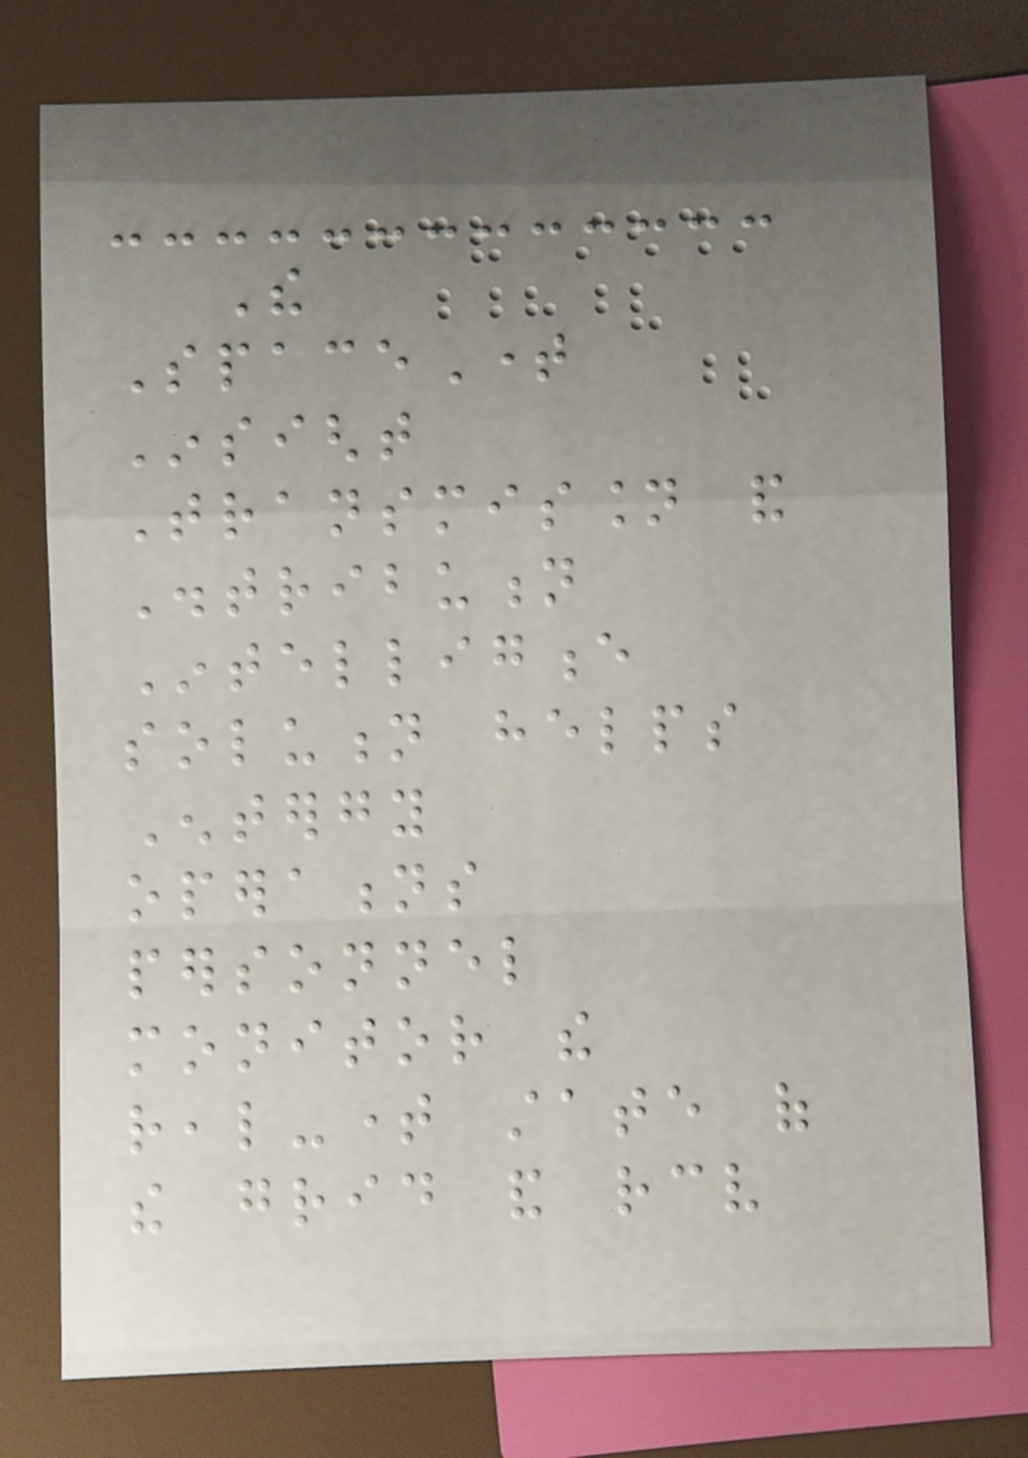The
SpaceTime
Insight
Transmission and
Distribution
Intelligence
solution helps
Entergy
operations
personnel
monitor the
real-time state of
the grid and receive
